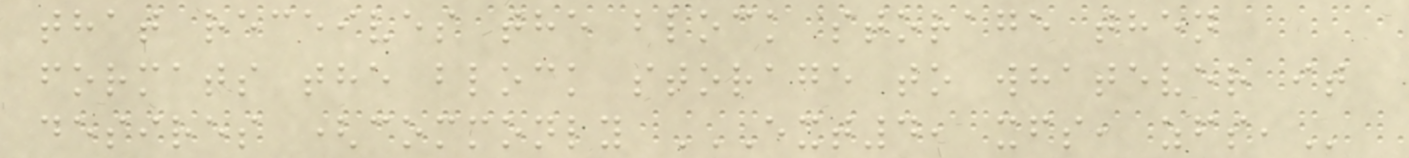that receives the block storage then
formats the block storage to whatever it
desires (commonly EXT4, XFS, ZFS,
